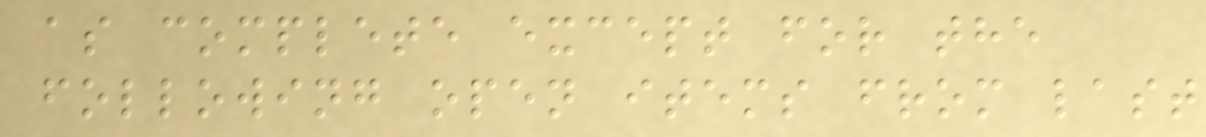as complete except for the
following open items from last
